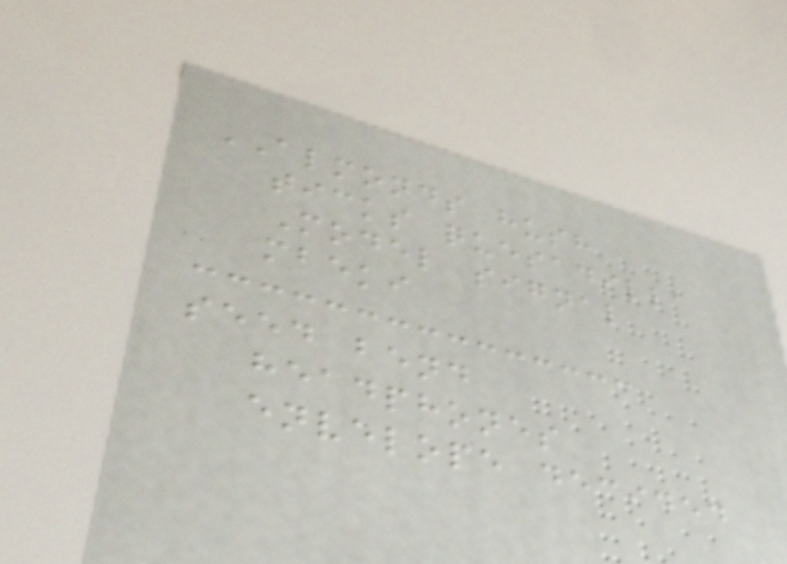ALMONDS hush
ticks quesadilla
Model signal
mbeki
seed bend
headphones
envelope decided
